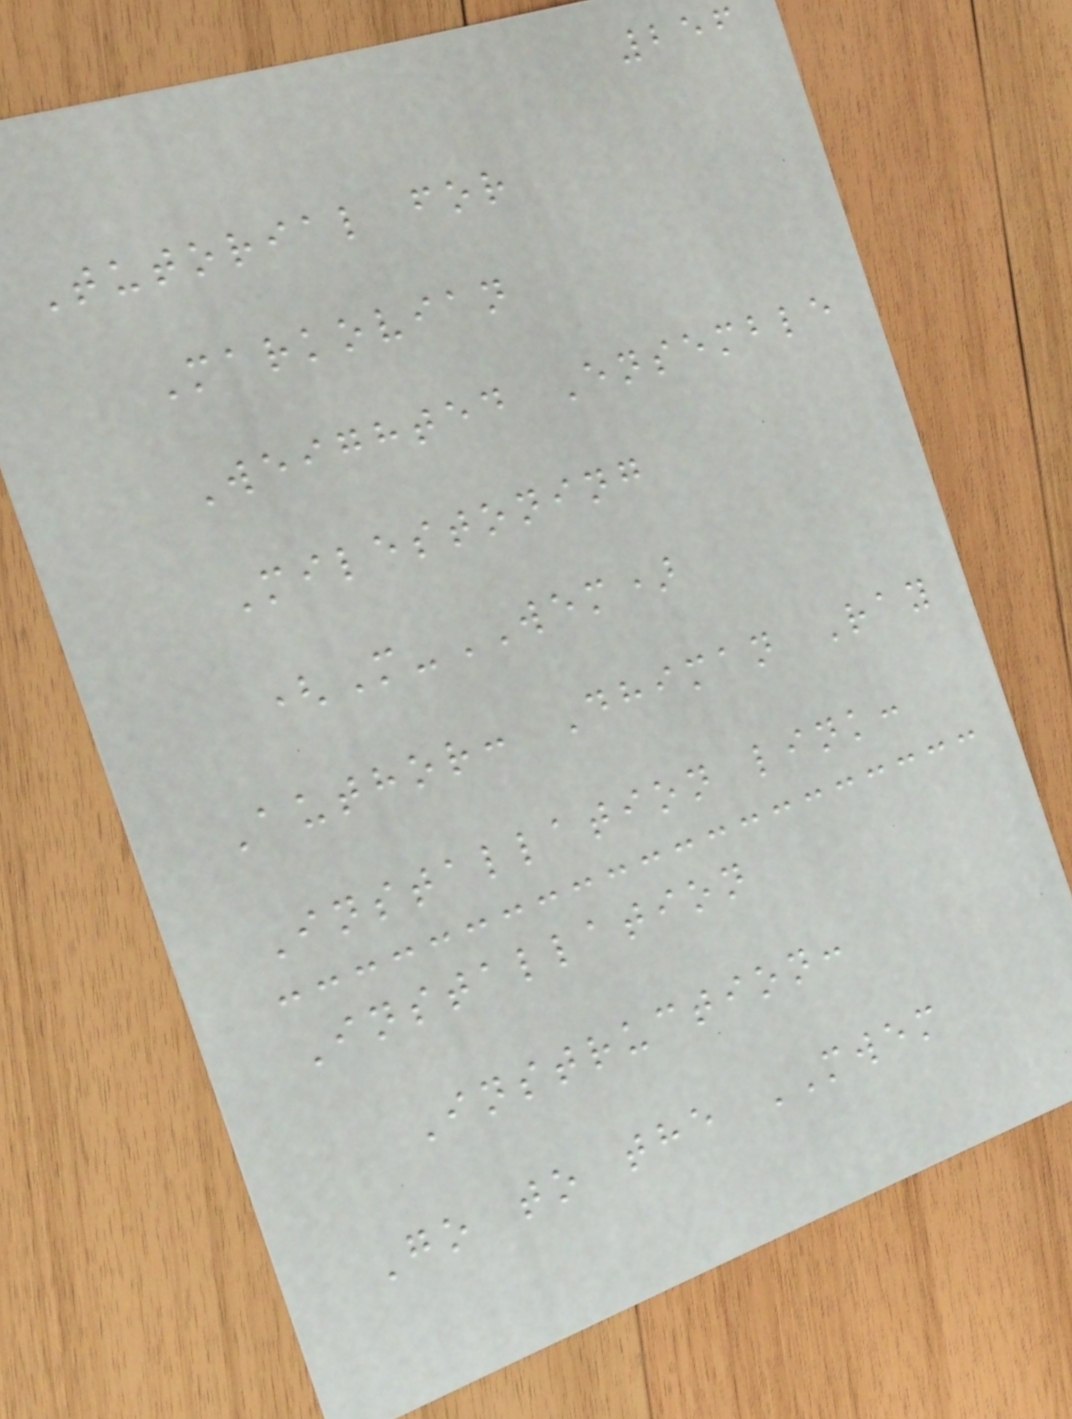256
Tutorial for
Markovian
Weighted Ensemble
Milestoning
(M-WEM)
Author: Dhiman Ray
Installation link:
Installation
Instruction:
Go to the MWEM
